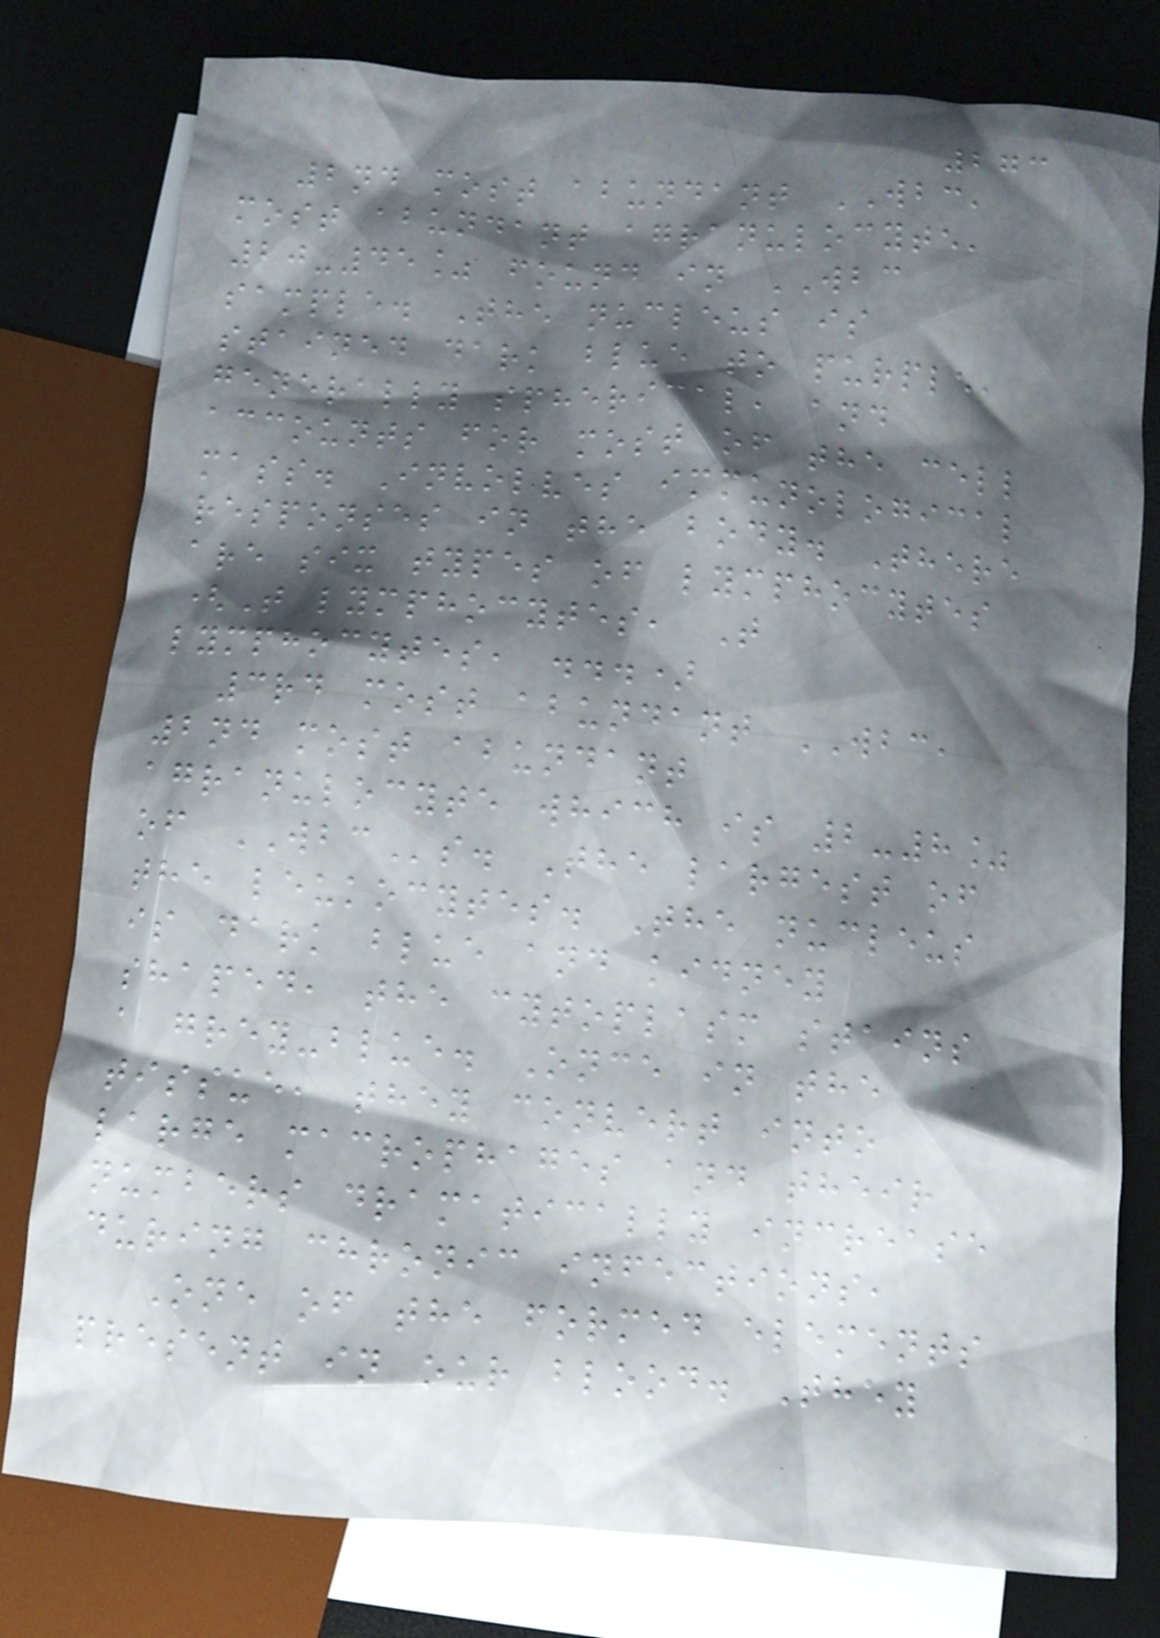273
2nd most abundant WBC,
most abundant agranulocyte,
20-45% found in WBC
sample. The nucleus is
stained dark blue to purple,
generally spherical, and
accounts for most of the cell
mass. Involves immunological
responses in the body. There
are six types of lymphocytes
(T lymphocytes, T
lymphocytes, ...)
3rd most abundant WBC,
2nd most abundant
agranulocyte which is 2-8%
of WBCs. The largest of
the leukocytes. The nucleus
is dark blue and kidney
shaped, the cytoplasm stains
a grey-blue. Once in the
tissue, they convert into
large macrophages and their
numbers dramatically increase
during chronic infections,
One of the formed elements
present in our blood. They
